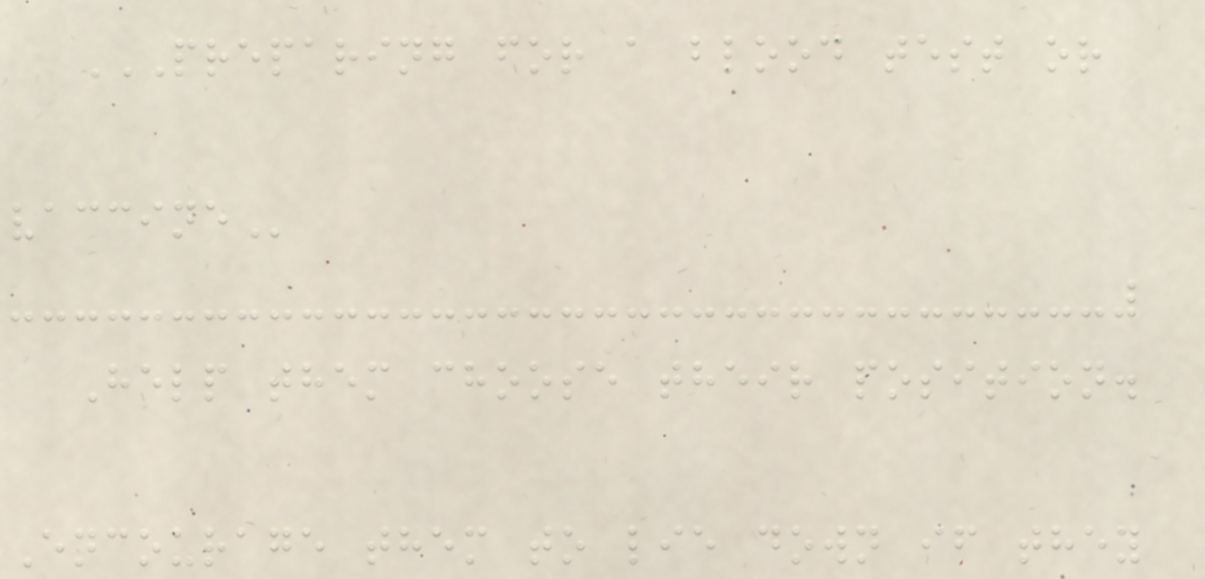PREPARING FOR A BLOOD TEST OR
VACCINE
Help them choose their position.
Encourage them to lie down if they
